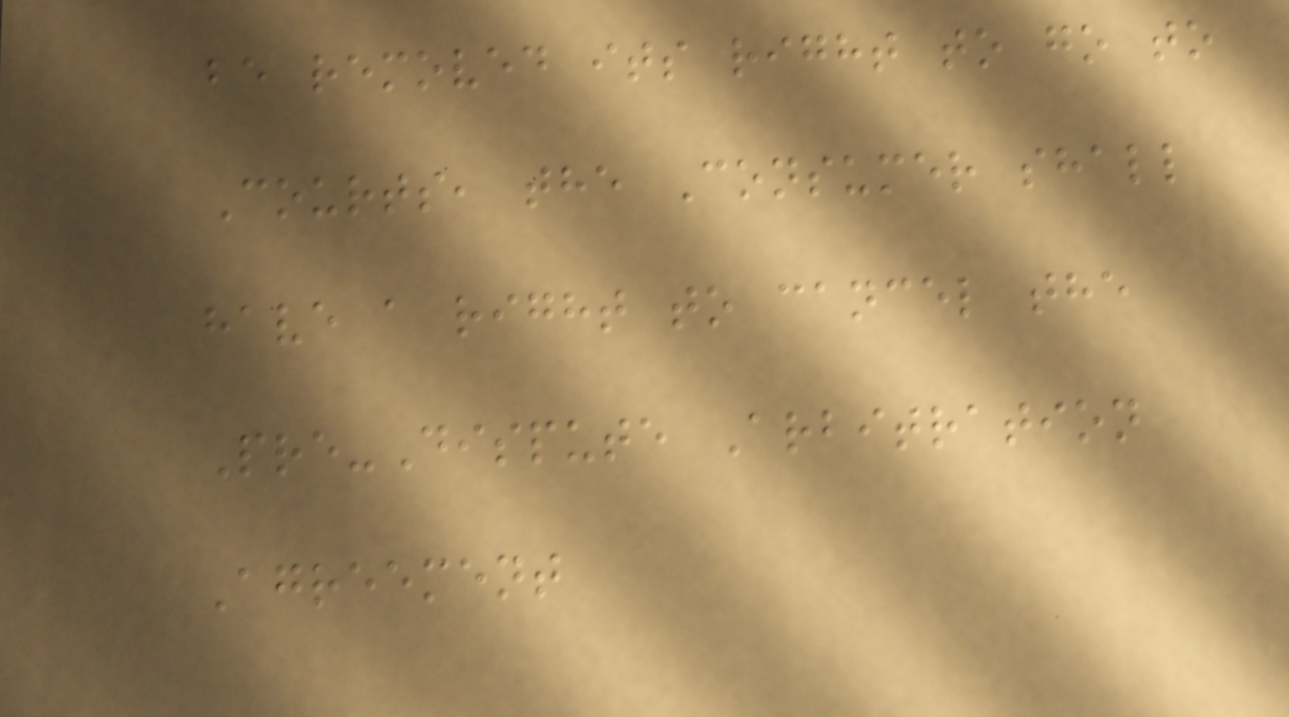be removed its right to go to
Courts, the Consumer shall
have a right to cancel the
Pre-Dispute Arbitration
Agreement
